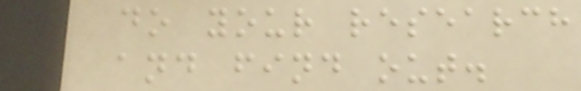do your research
and find out.
